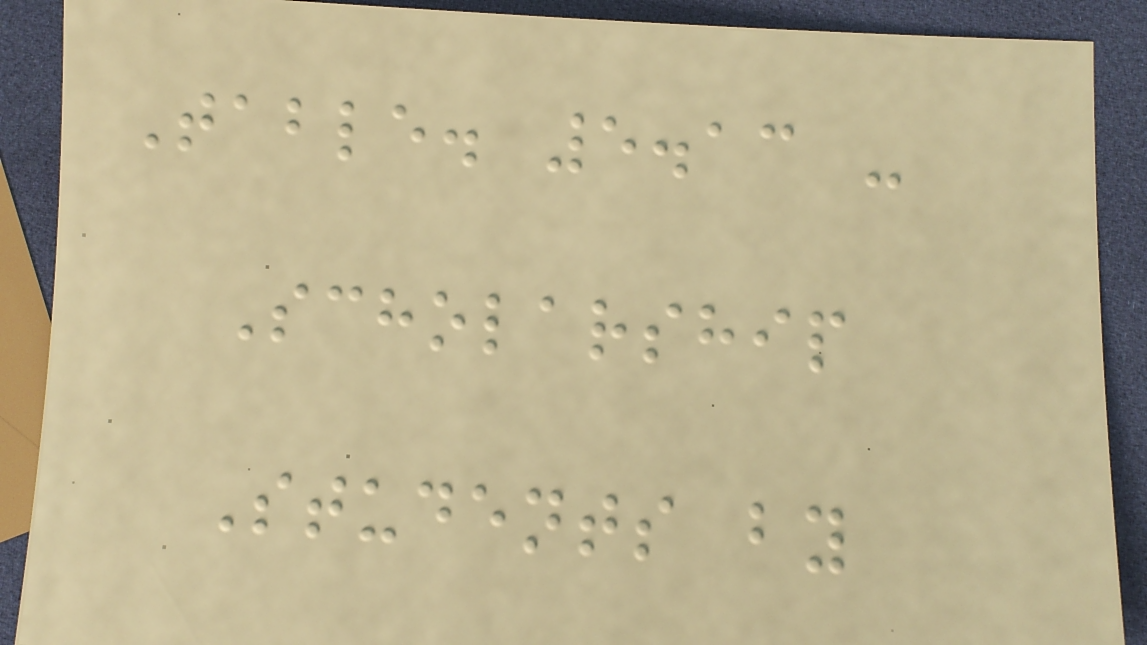Table. 5.13 -
Scholarship
Students by
